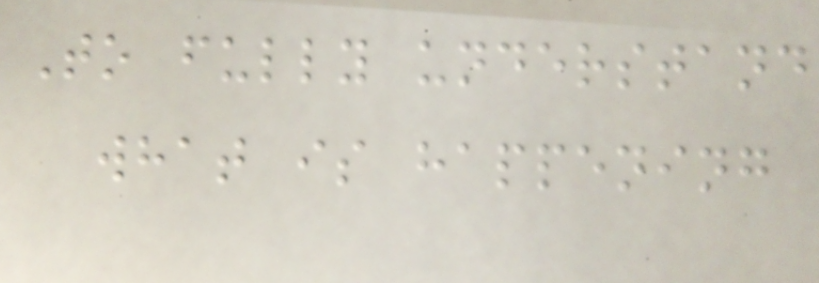To fully understand
what is happening
